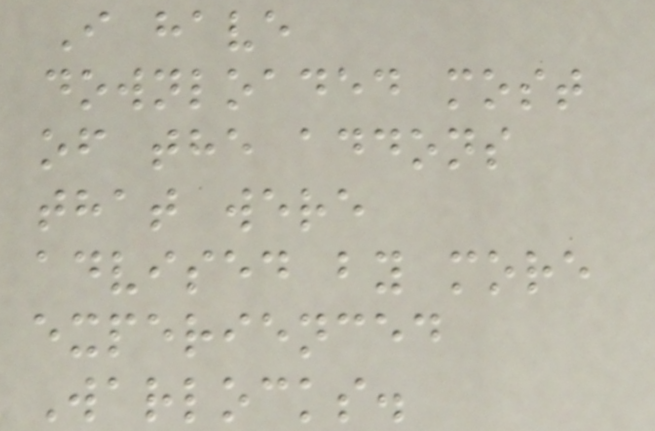I have
downloaded most
of the addons
that were
advised by more
experienced
Warlocks.
